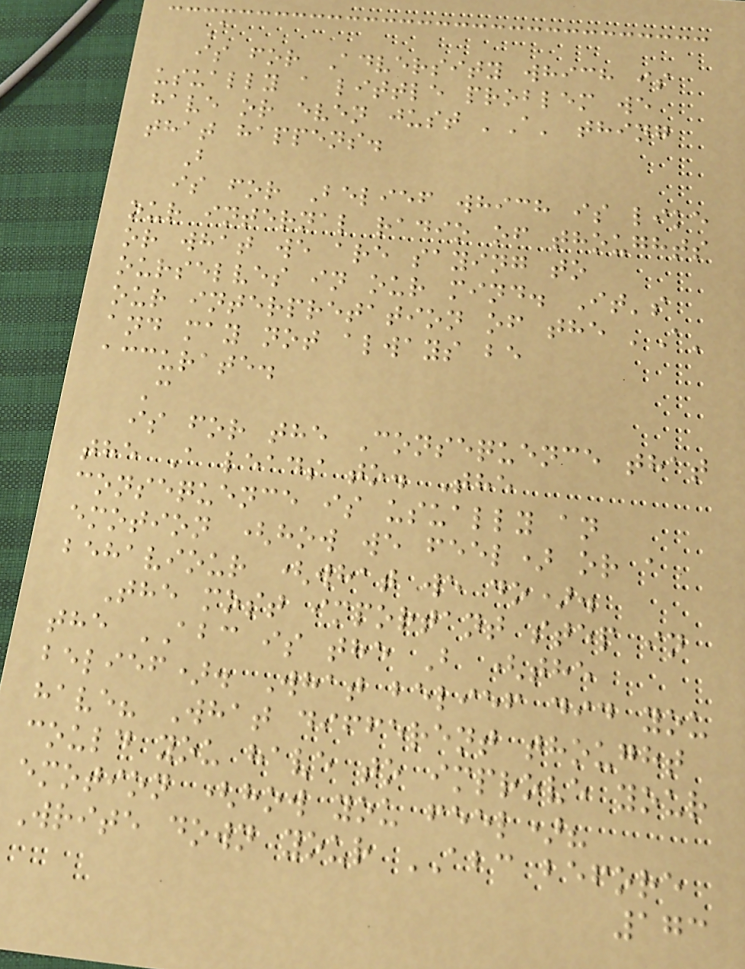A
is for Adversity which is
usually a little problem we
have or even just 'A' thing
that happens.
B
is for Belief which is like
our internal radio of thoughts
or what we are saying to
ourselves in our mind. It's
our interpretation of the 'A'
and may not always be
accurate.
C
is for the Consequence that
the A leads to. The
consequence is usually an
emotion (how we feel) or a
behaviour (what we do).
The most important step in
the ABC is the B (the
belief). What belief did you
have? What different thought
could you have to improve your
emotion (how you feel)?
Write down your ABC before
173
